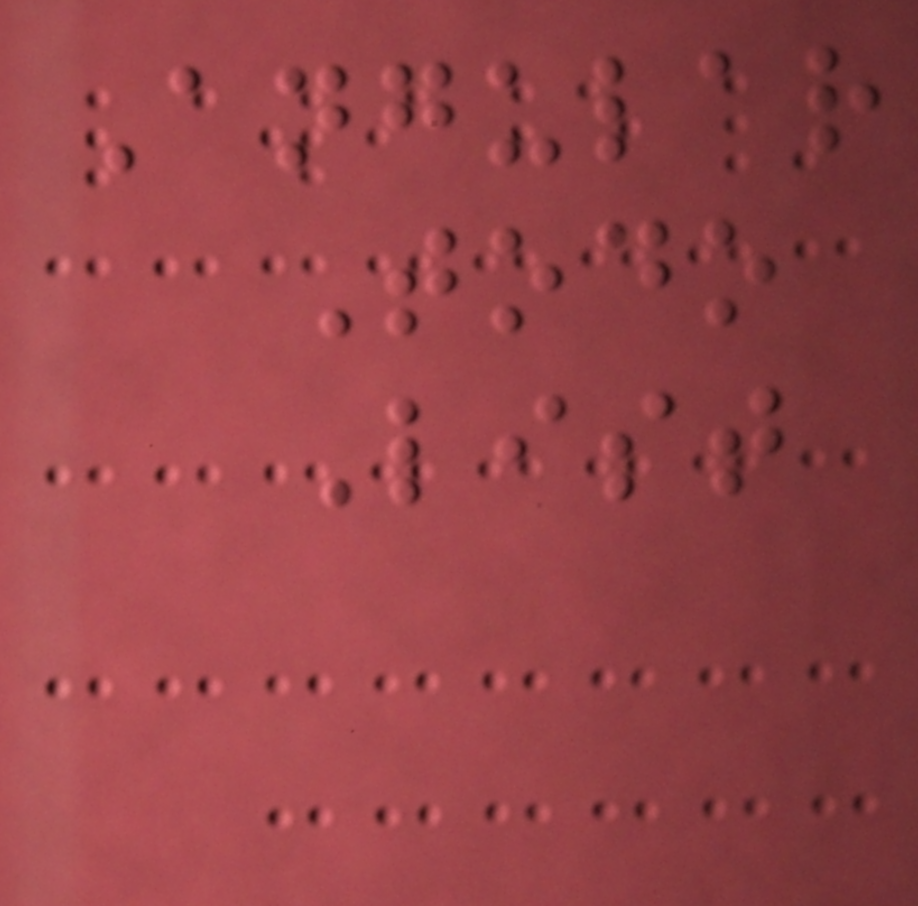Angular
Todo
List
